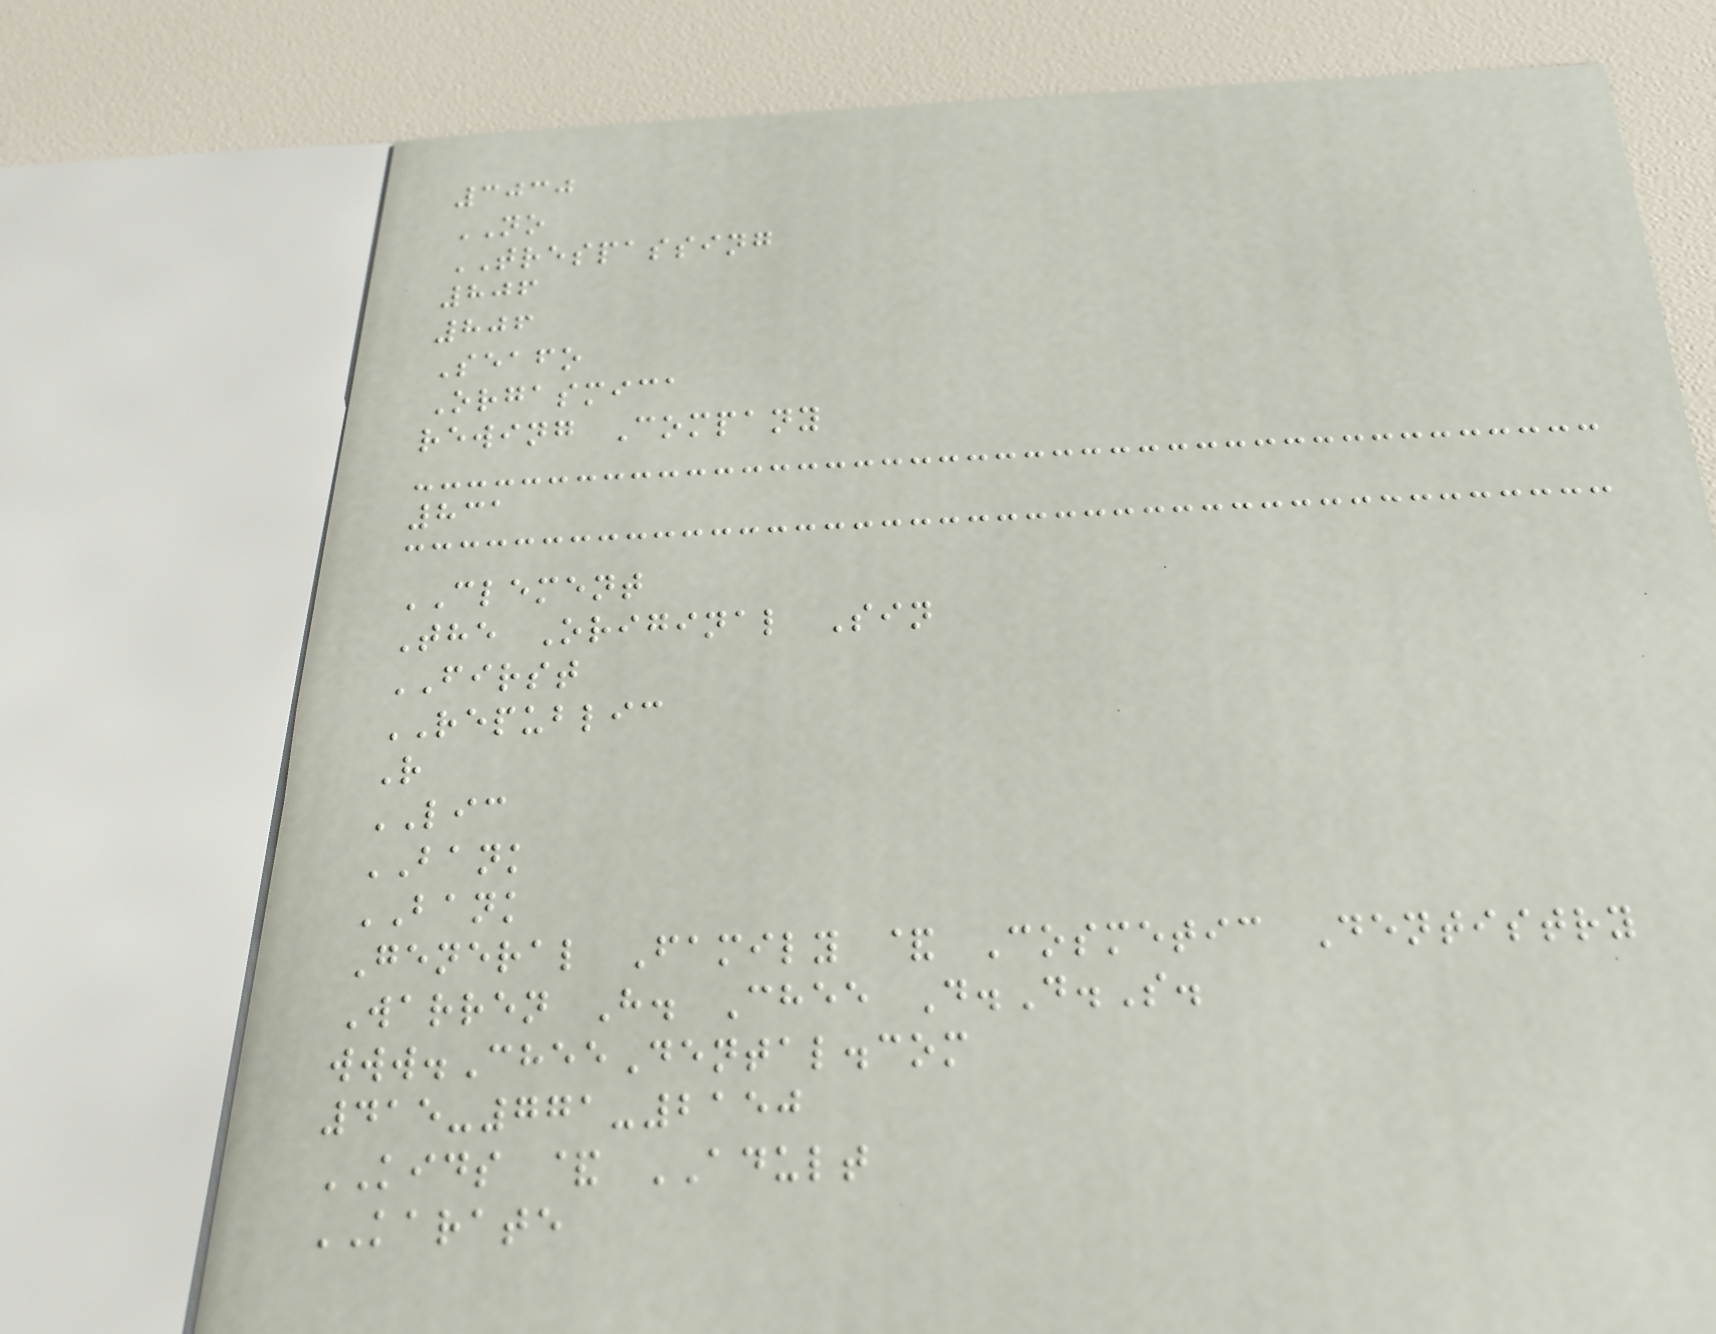3030
NO
TRESPASSING
806
806
Seafo
Orgasmica
rewing Company
831
CLEMENT
The Original Sin
FIRST
REPUBLIC
R
LIC
BANK
BANK
General Family & Cosmetic Dentistry
Warren H. Chee D.D.S.
www.CheeDental.com
415-771-2150
KIDS & ADULT
KARATE
